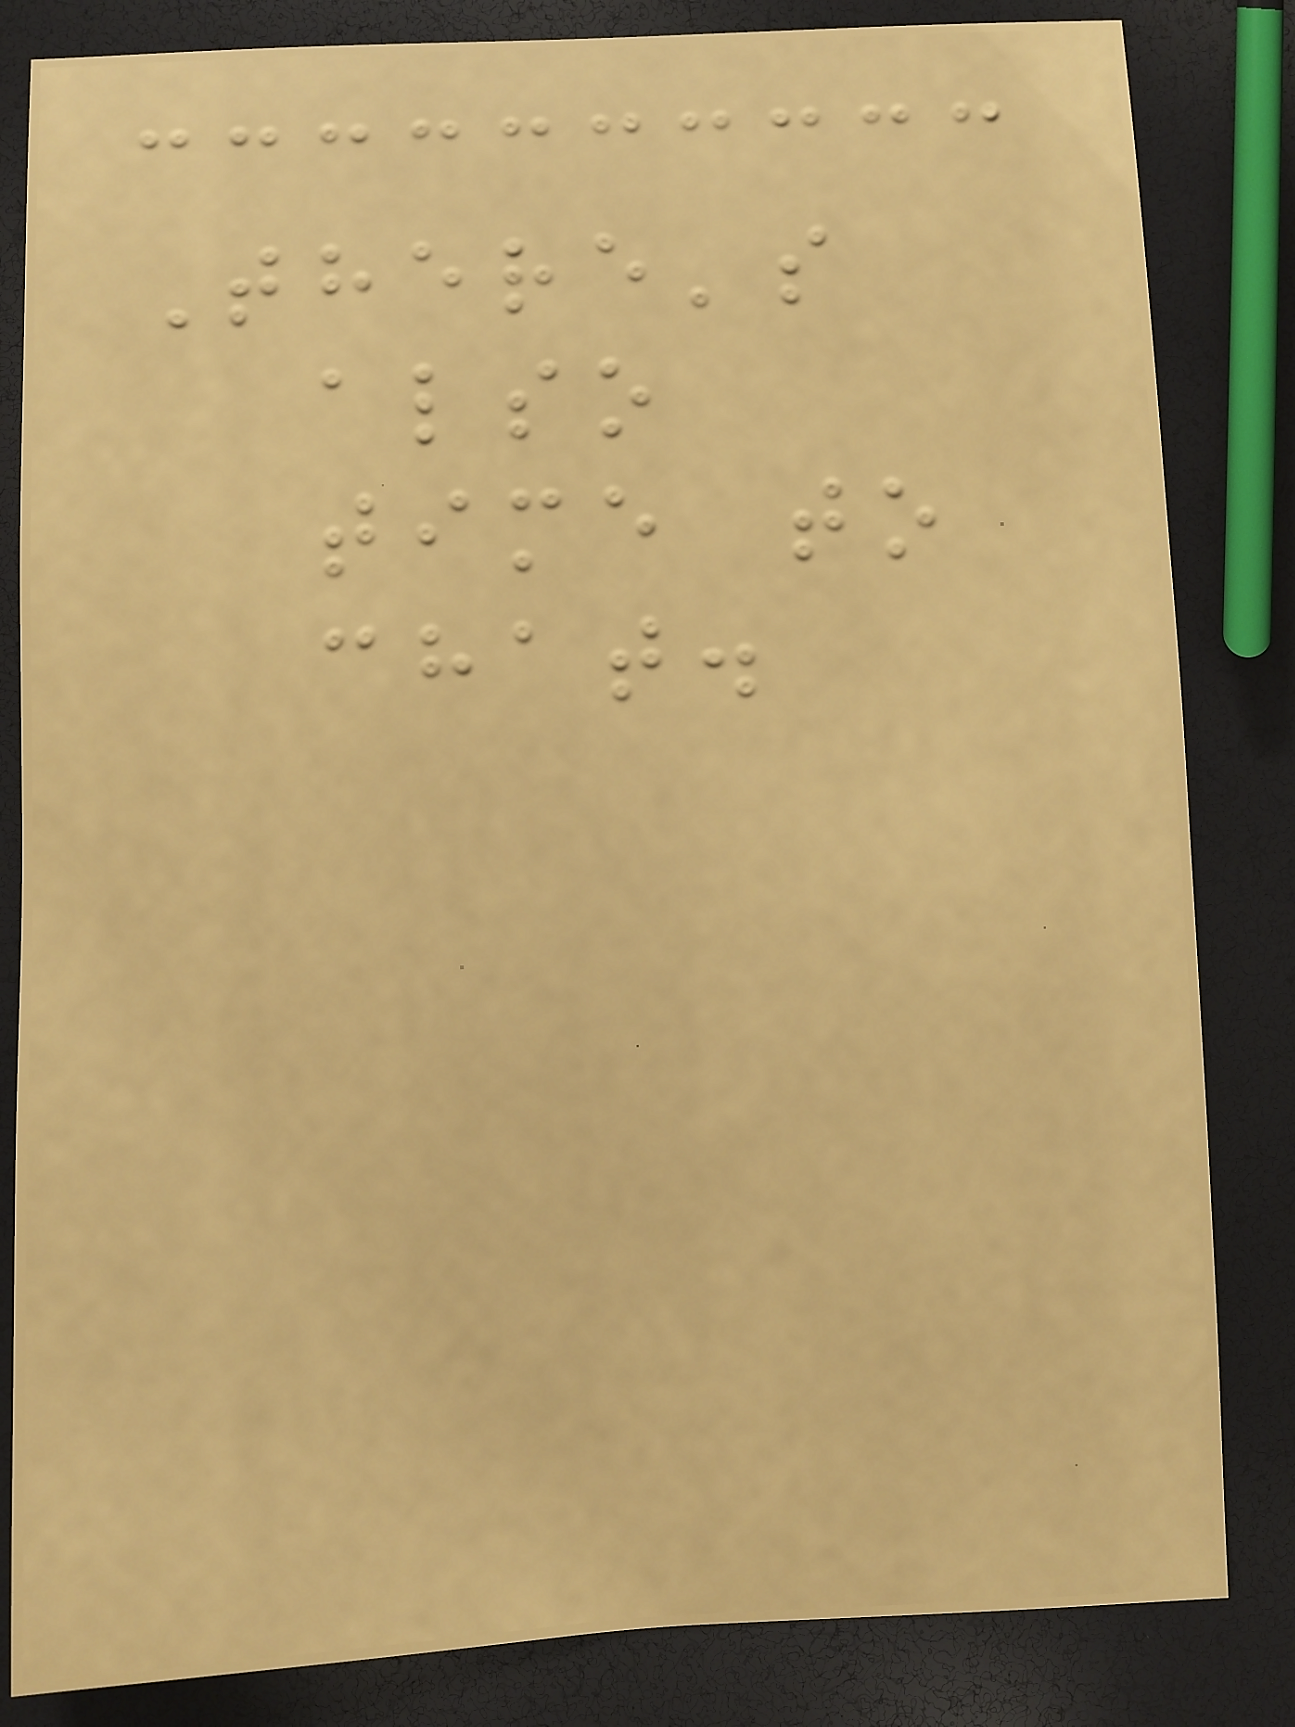There's
also
time to
chat.
